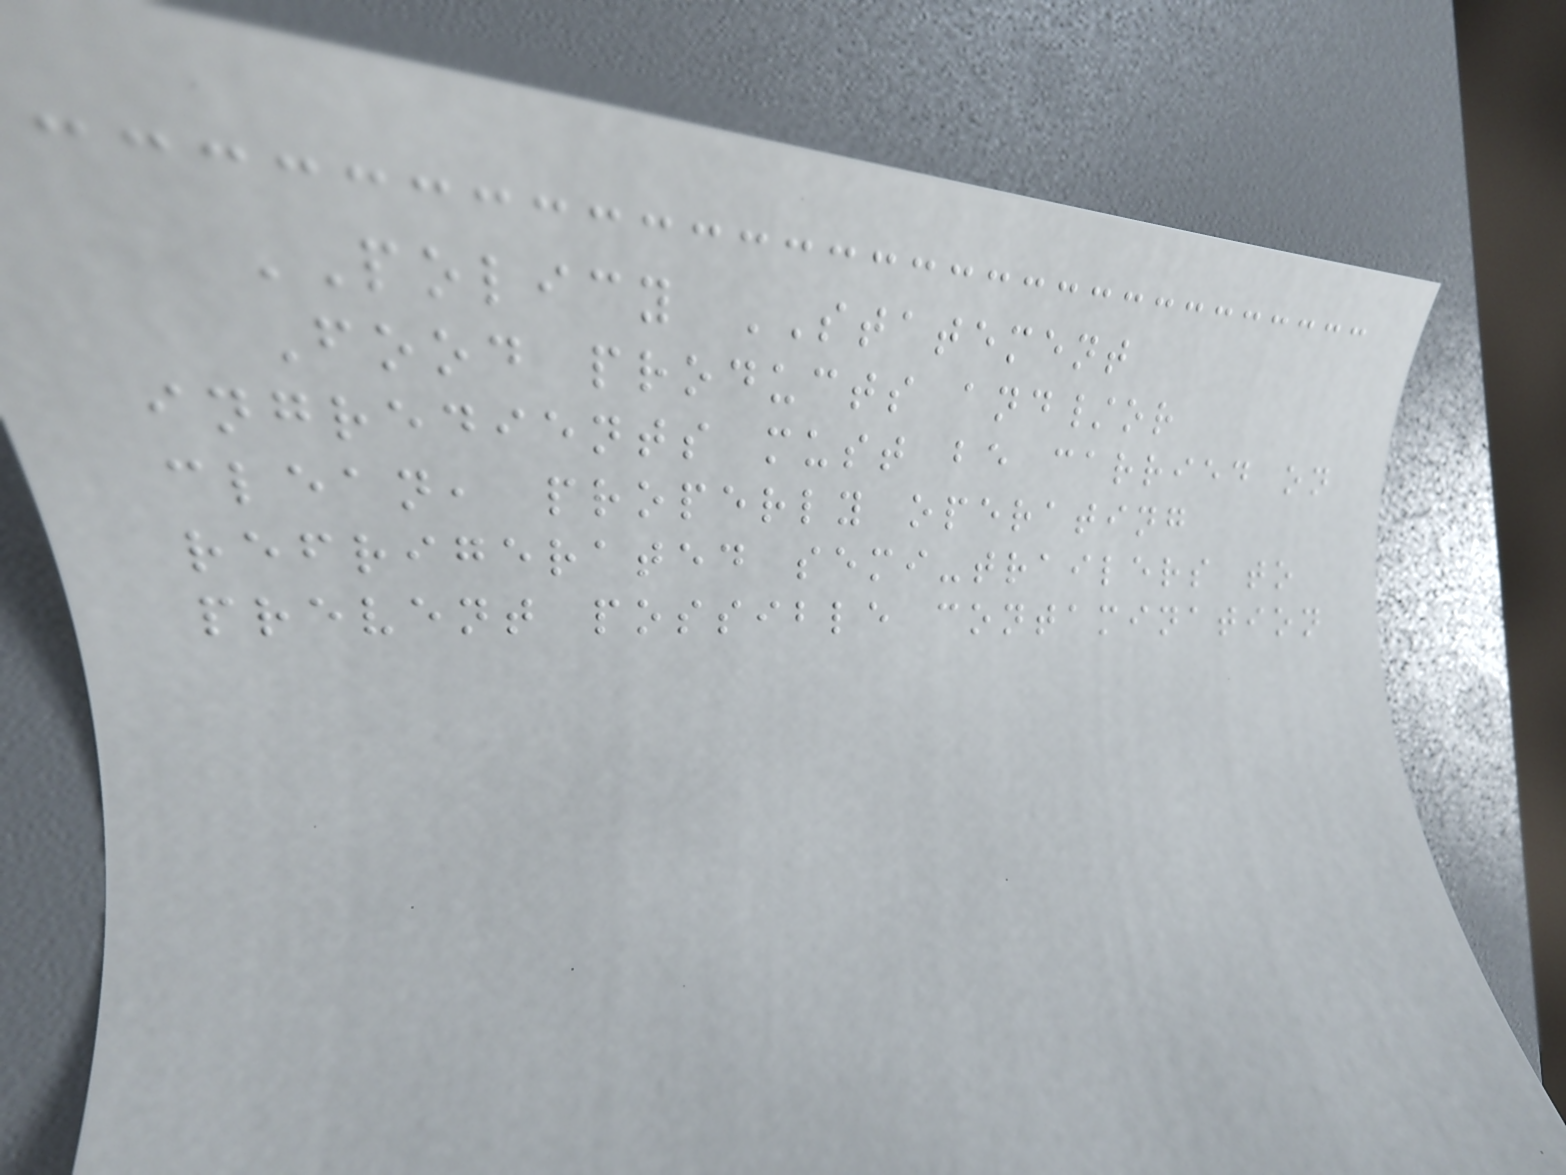POLICY STATEMENT
Food products and/or
ingredients must be carried on
clean, properly operating
refrigerated semi-trailers to
prevent possible contamination
